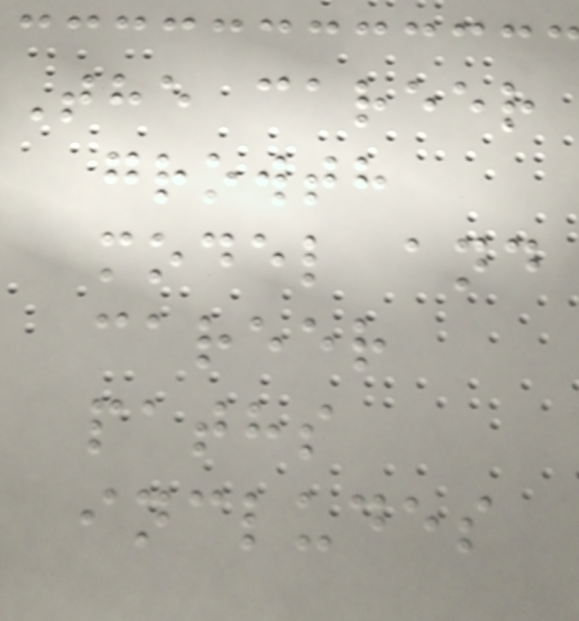The career
growth
model and
career
paths
includes
